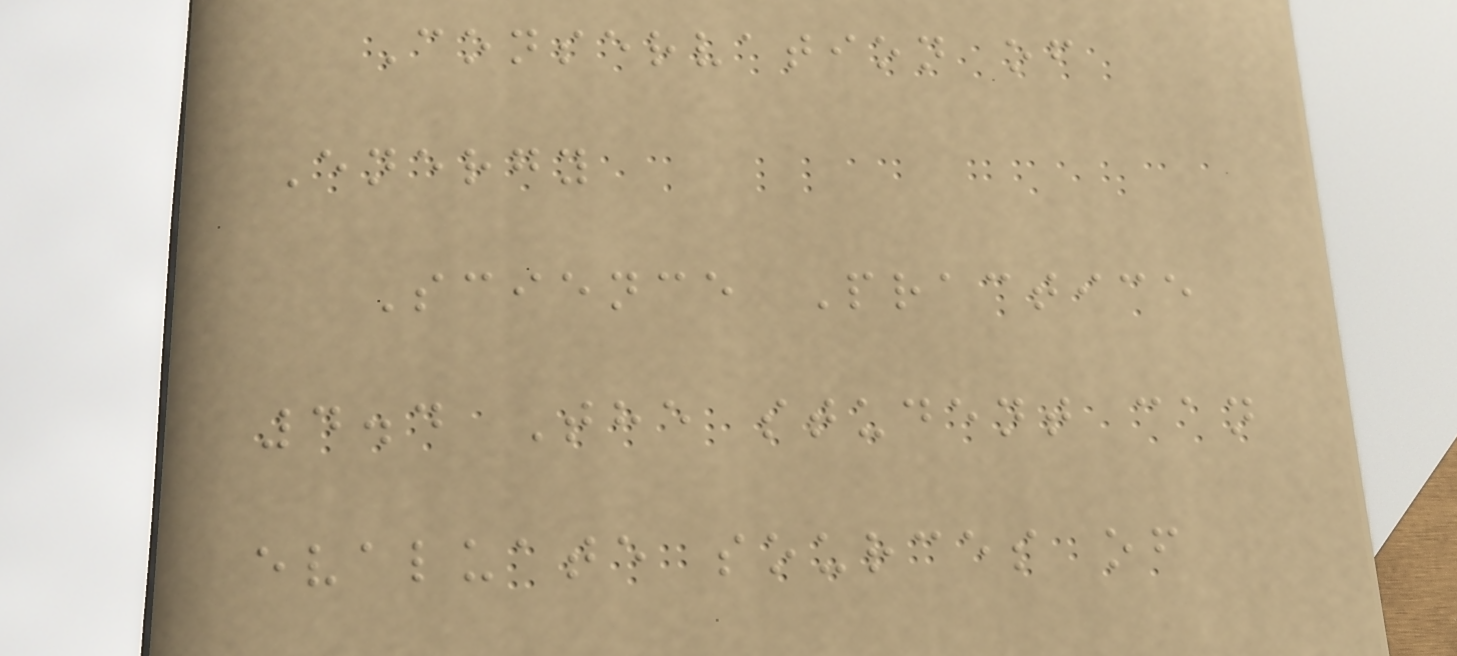Conservation of
Energy
Science Practice
4.4 The student can
evaluate sources of
